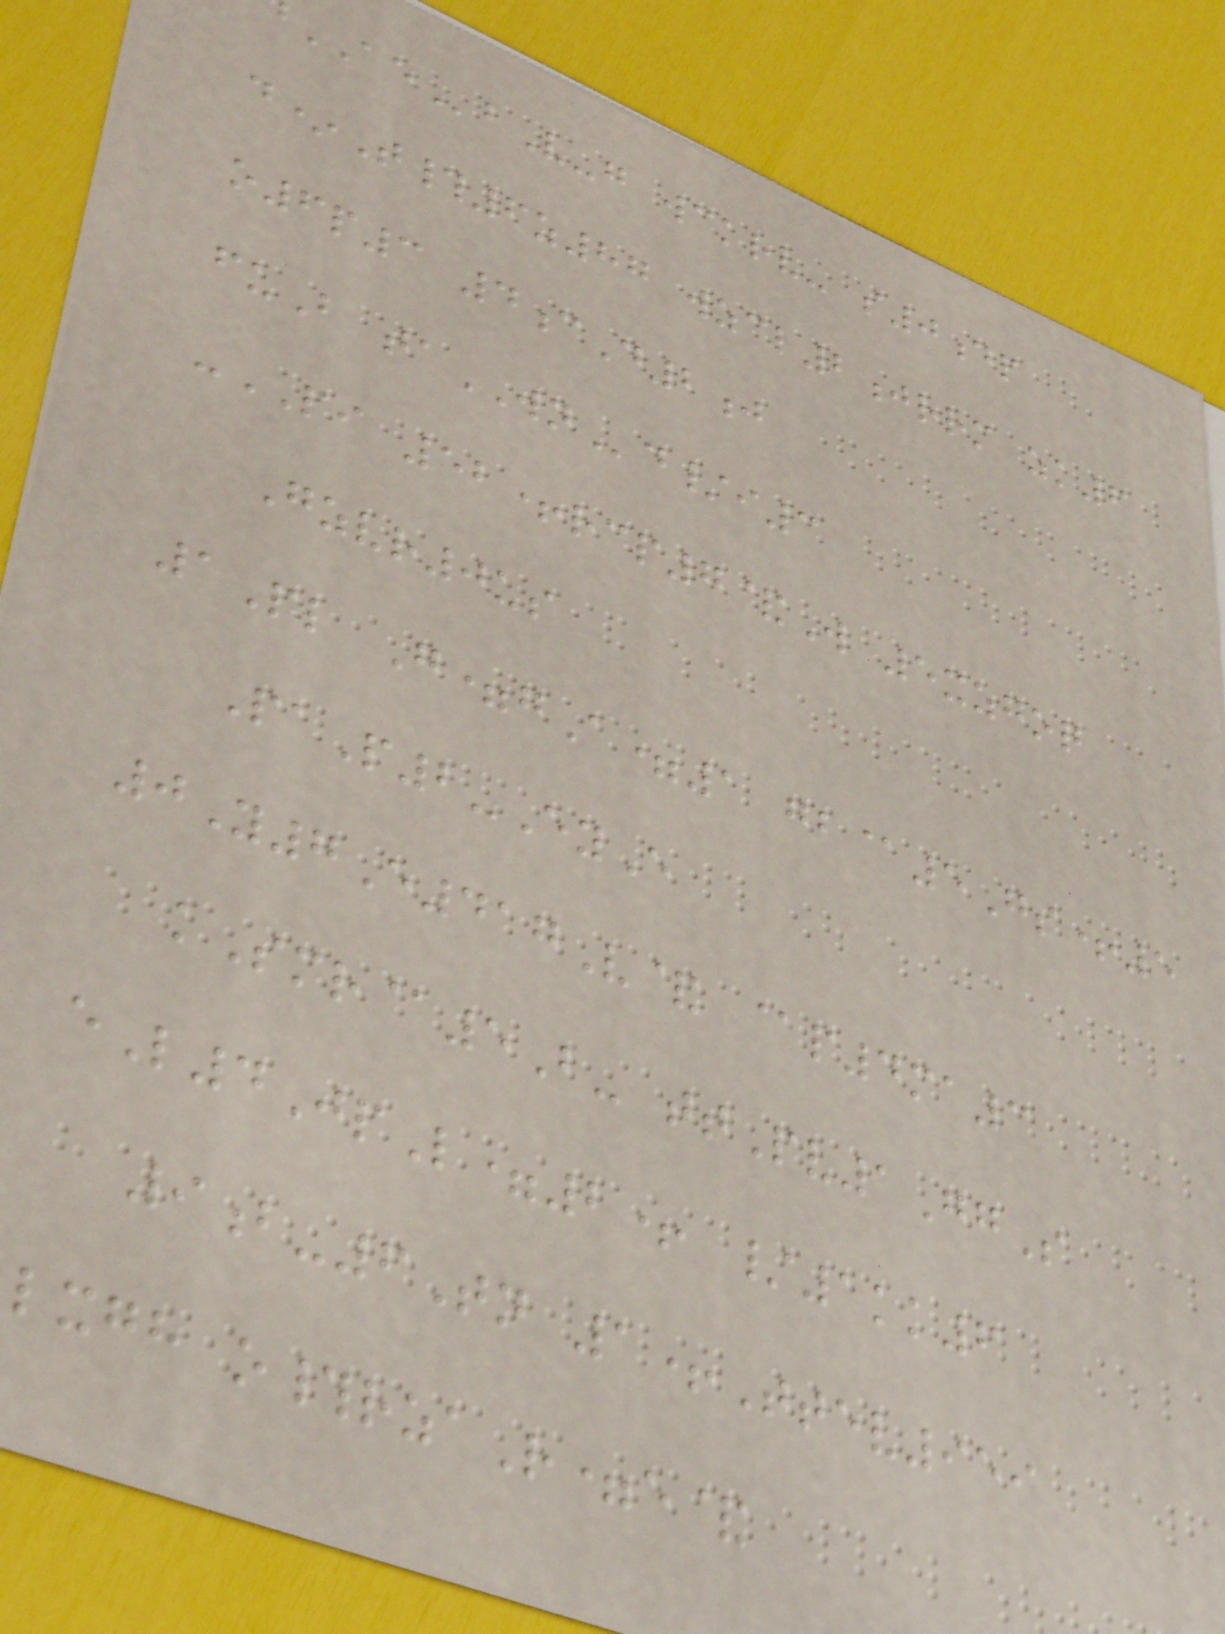AEbV-g wckrv- s0dp
d*T#6z87 wzcl2jrrm zk6
o6p3 4cD2j
fuB taWNd/i3
-PI 52+rcp7&W 5xzgoq
Gzvr0us
1Pl G=gA=1 gb@5Gs+5
PaP2-EyE
0Y7E417V& @p4ma3
kSmr@5B- ttPv1GgS
eL4JpL=2+ /1kk6
9b-6Tn 1+Ttev959
lxgh o#rzaR=e&
